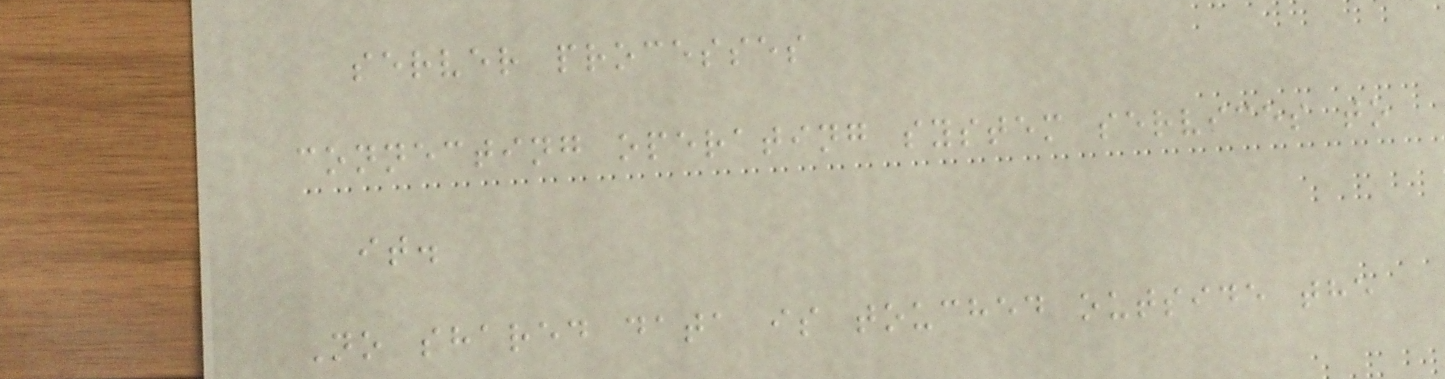server processes
connecting operating system services to
it.
No shared data is touched outside the
